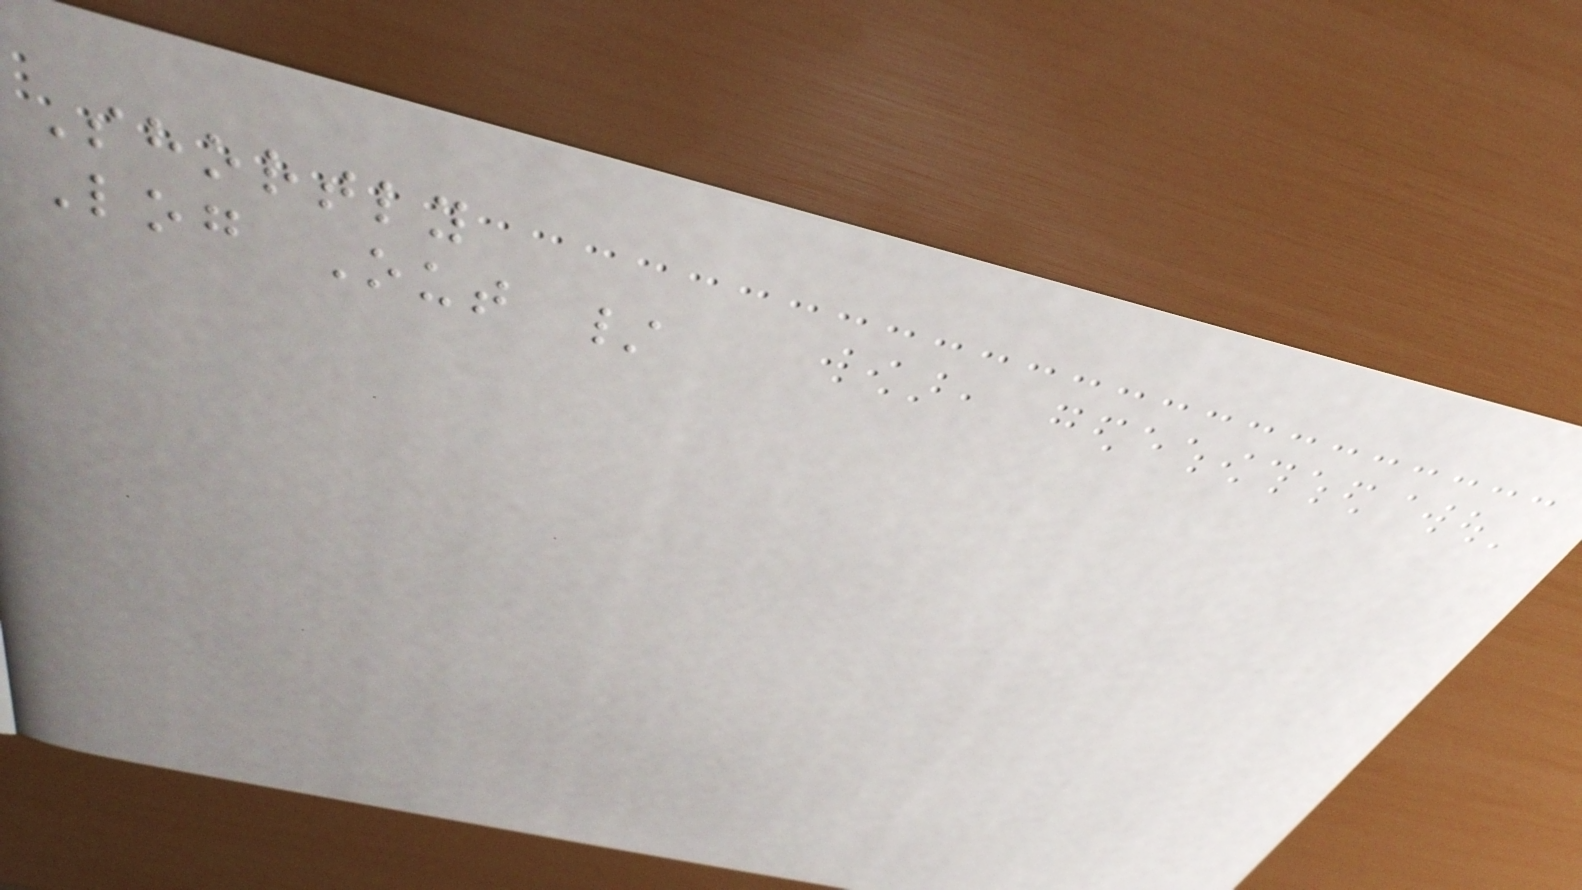Shortly
Log Out /
